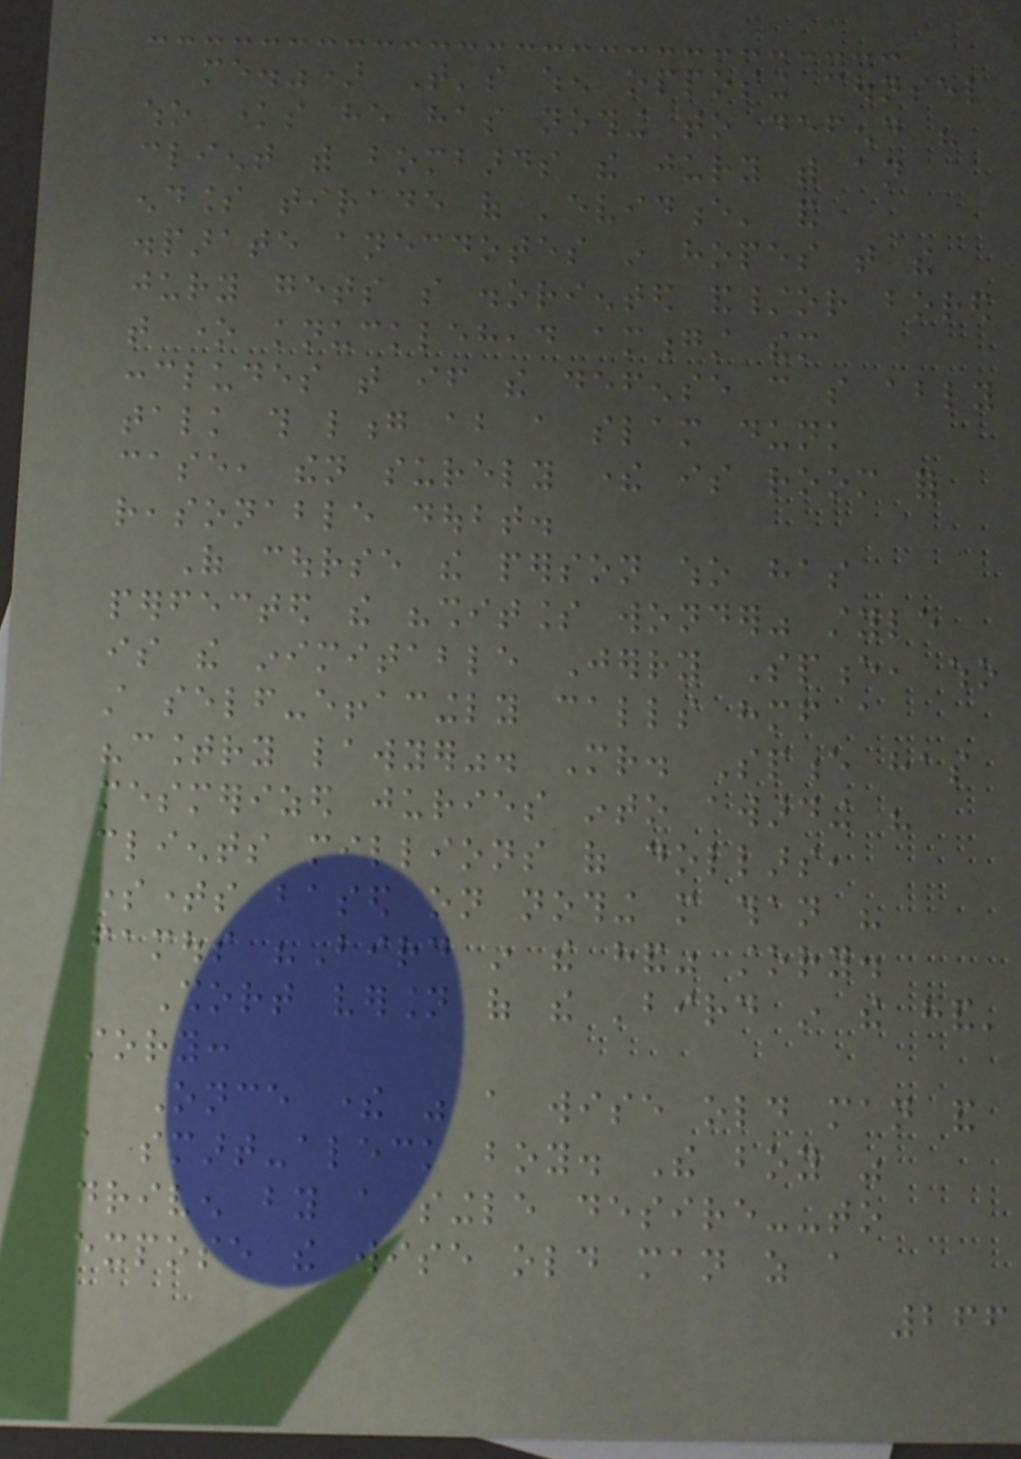me.") That's when opposing counsel
who knows he has nothing to defend his
client with bombards the jury with an
endless tirade of 'evidence' and
disparate anecdotes in hopes that the
jury gets so disoriented and/or bored
that one knucklehead amongst them
concludes that if the defense can so ably
talk this long about a slam dunk
case, then surely there is room for
reasonable doubt.
Of course the person who has
perfected the "shitless wonder" style
is the inimitable Jerry Spence, who
still self-effacingly calls himself a
"country lawyer". Mr. Spence has
mesmerized juries into awarding his
clients millions of dollars,
sometimes based on nothing more than his
famous "Bird in the hand" story.
Short version of the 'bird in the hand'
story:
Once there was a wise old man and
a smart-aleck boy. The boy was
driven by a single desire--to
expose the wise old man as a
266
